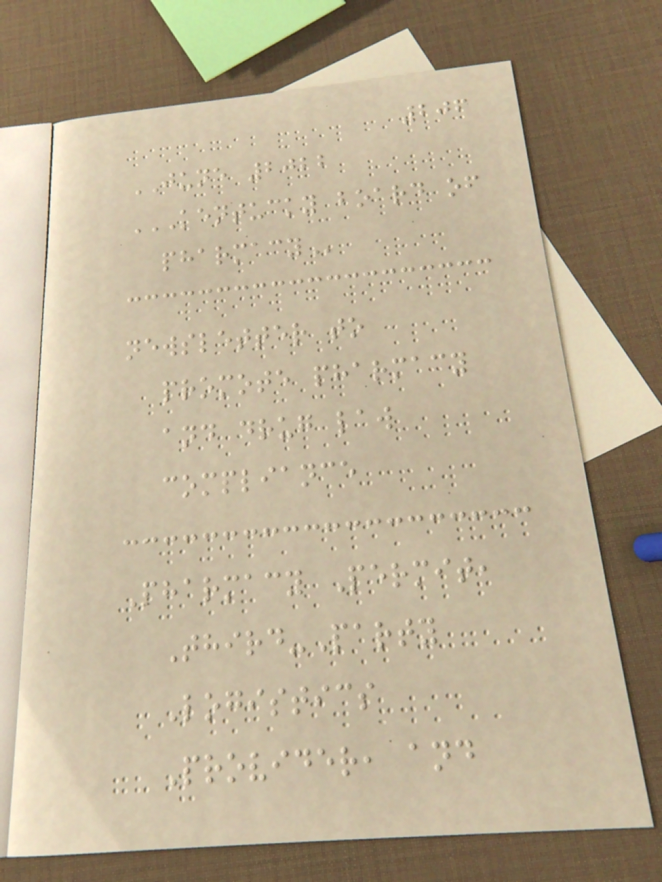206
JUNE 2022
KENTUCKY BOARD OF
PHARMACY
newsletter to
promote pharmacy
and drug law
compliance
Pharmacy Permit,
Third-Party
Logistics
Provider, and
